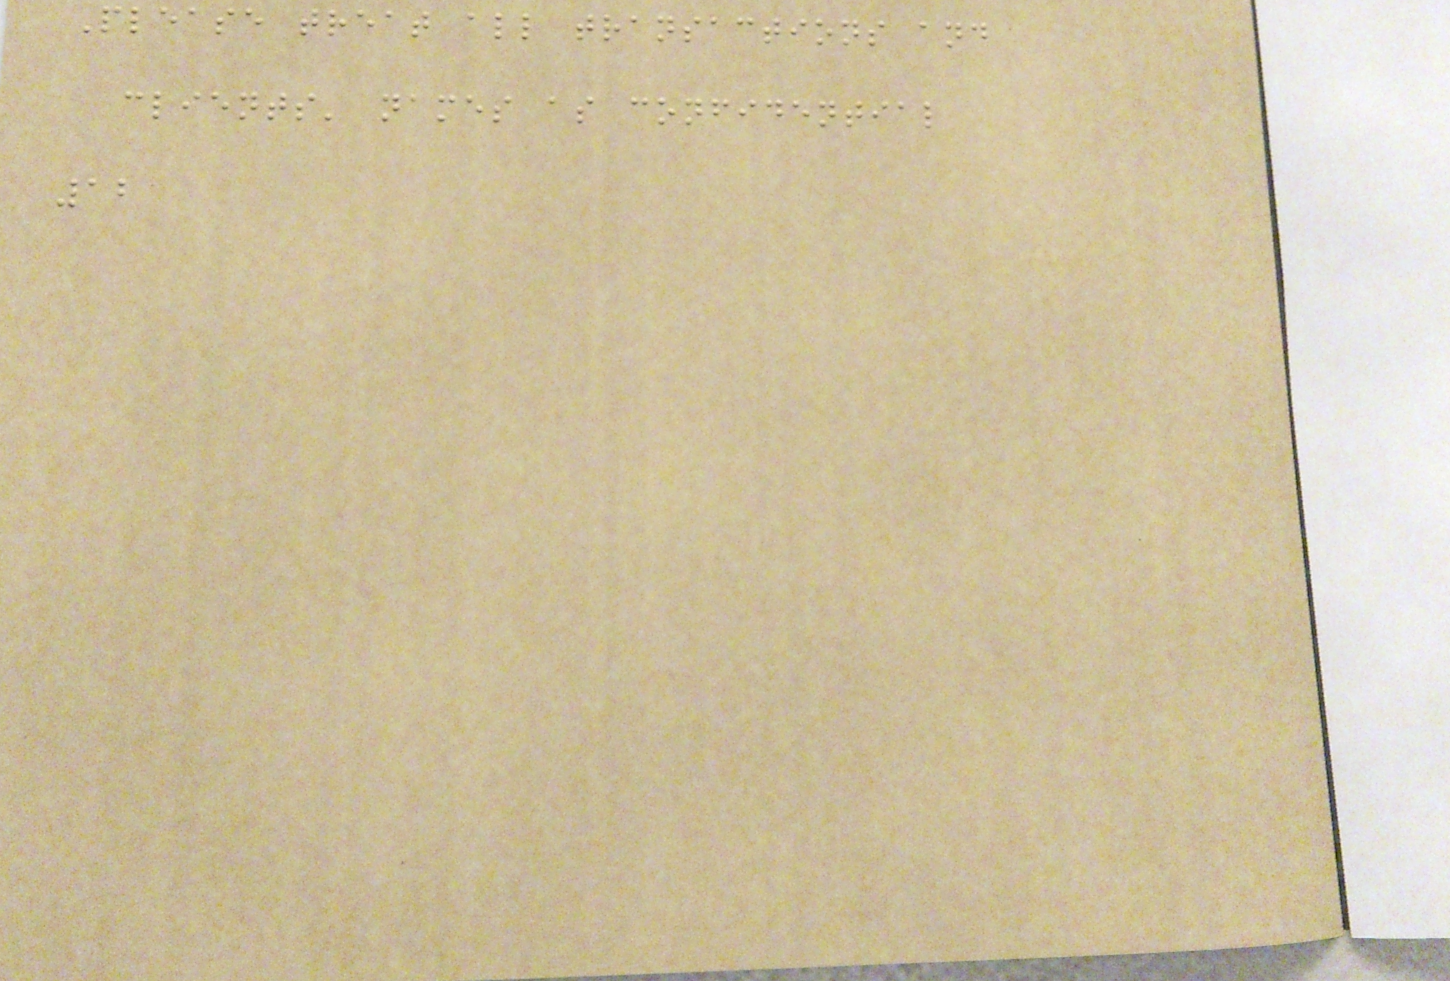Please treat all transactions and
clients' names as confidential
12
